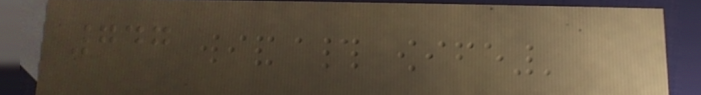747
